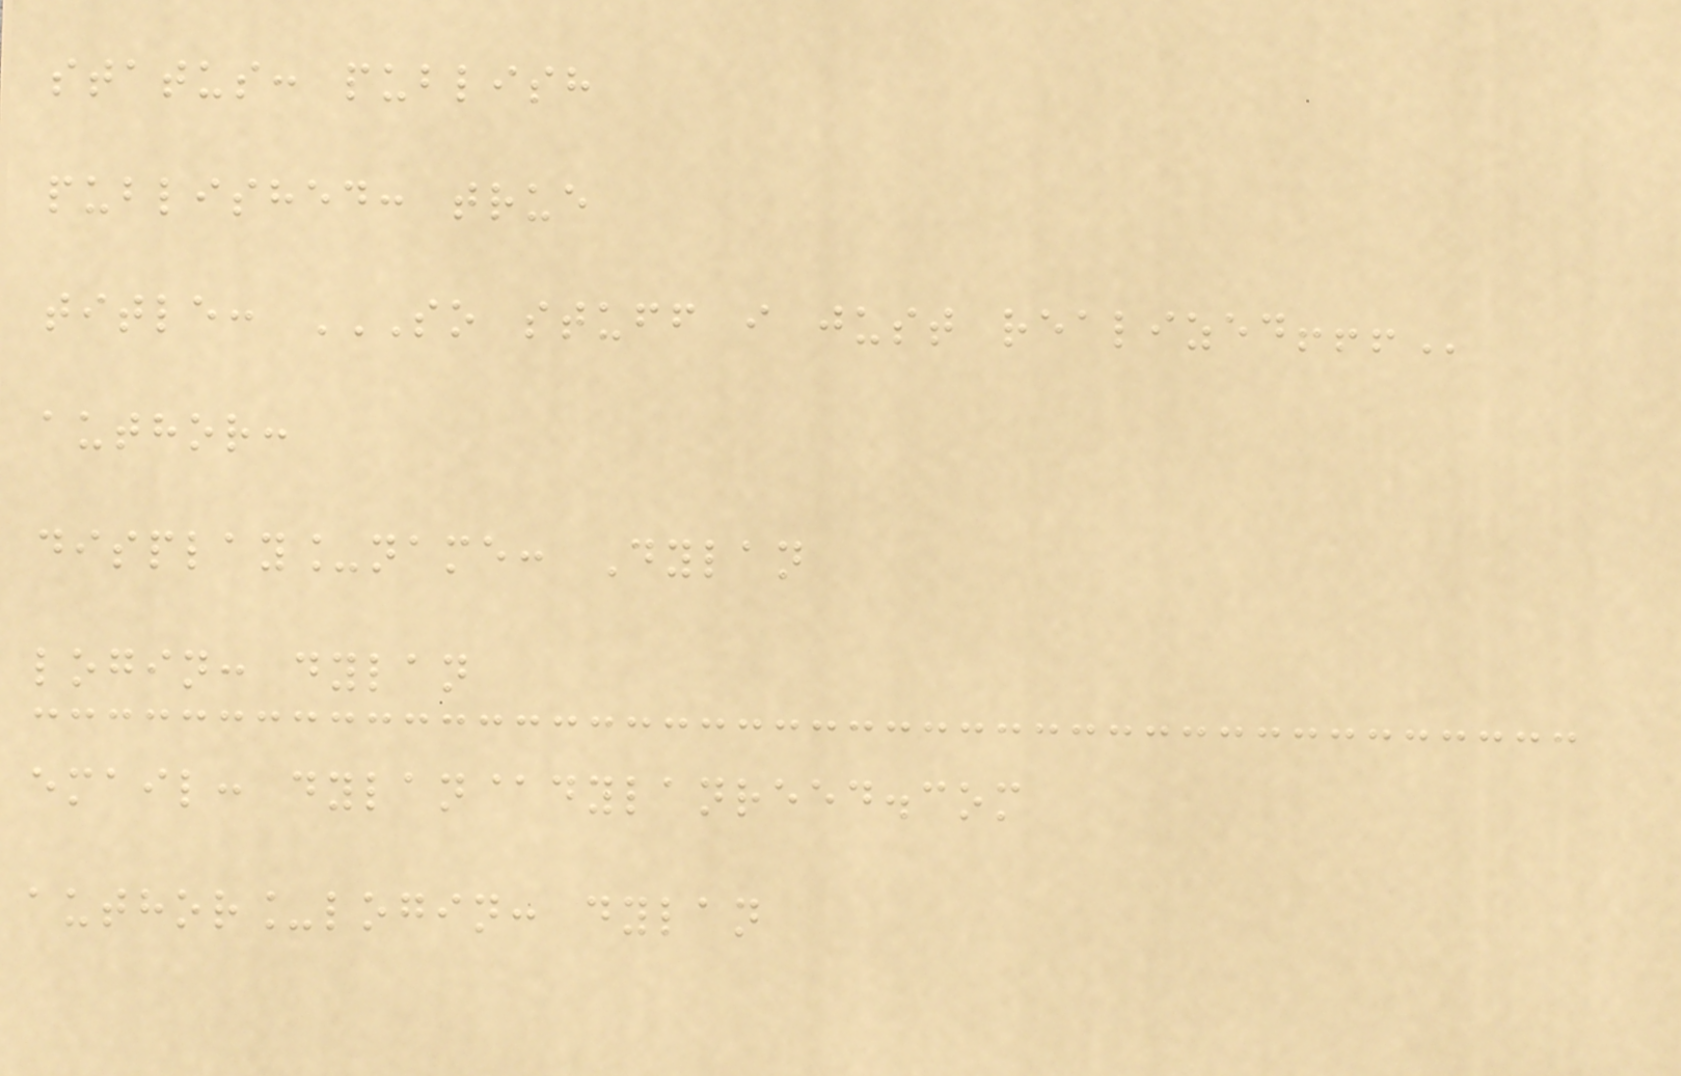status: publish
published: true
title: SO STUFF I JUST REALIZED!!!
author:
display_name: Dylan
login: dylan
email: dylan@dylanreed.com
author_login: dylan
